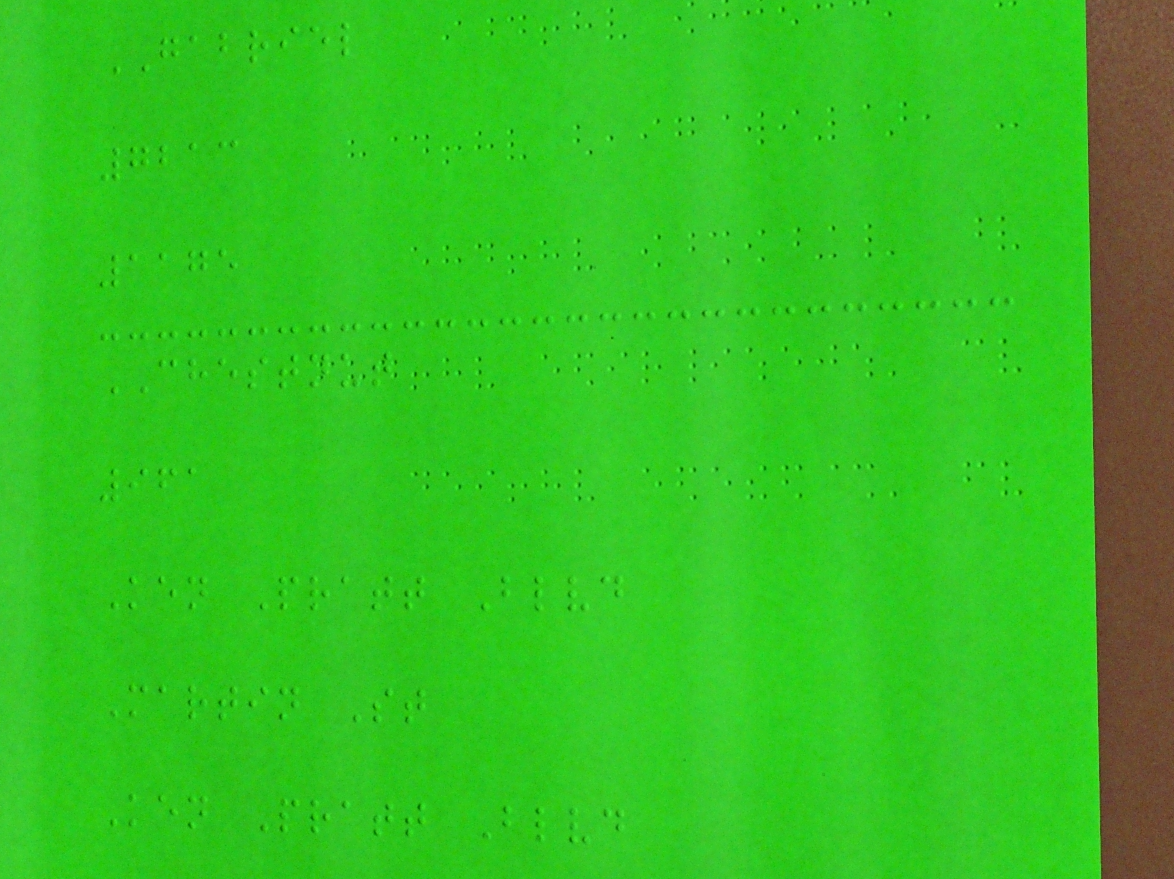GABRIEL
7213
1175
CHESTNUT
961
Ken Pratt Blvd
Martin St
Ken Pratt Blvd
